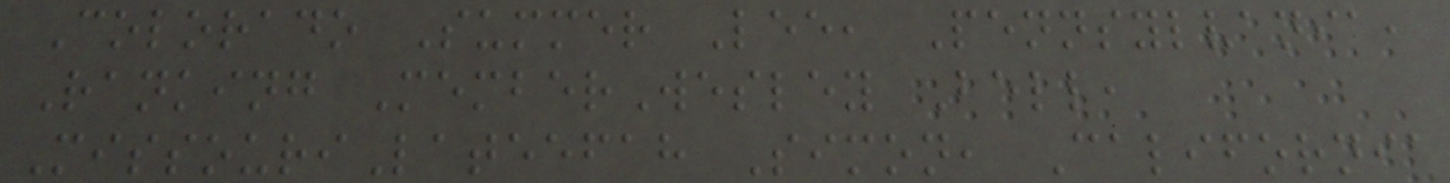Colorado Summer Lee, Pennsylvania,
Ranking MemberWesley Bell,
MissouriLateefah Simon, California
